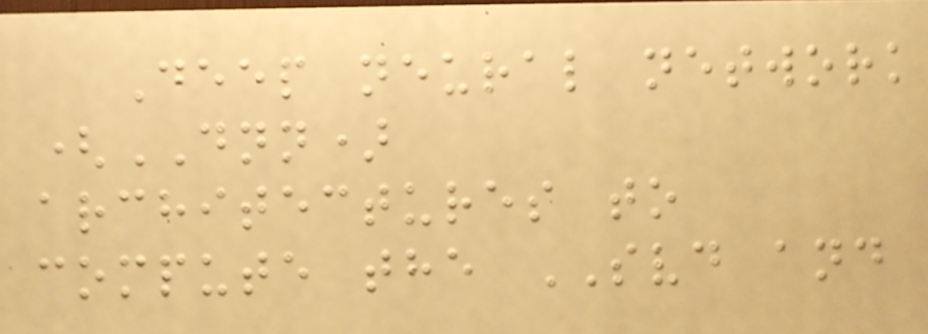Deep neural network
(DNN)
architectures to
compute the SVD and
